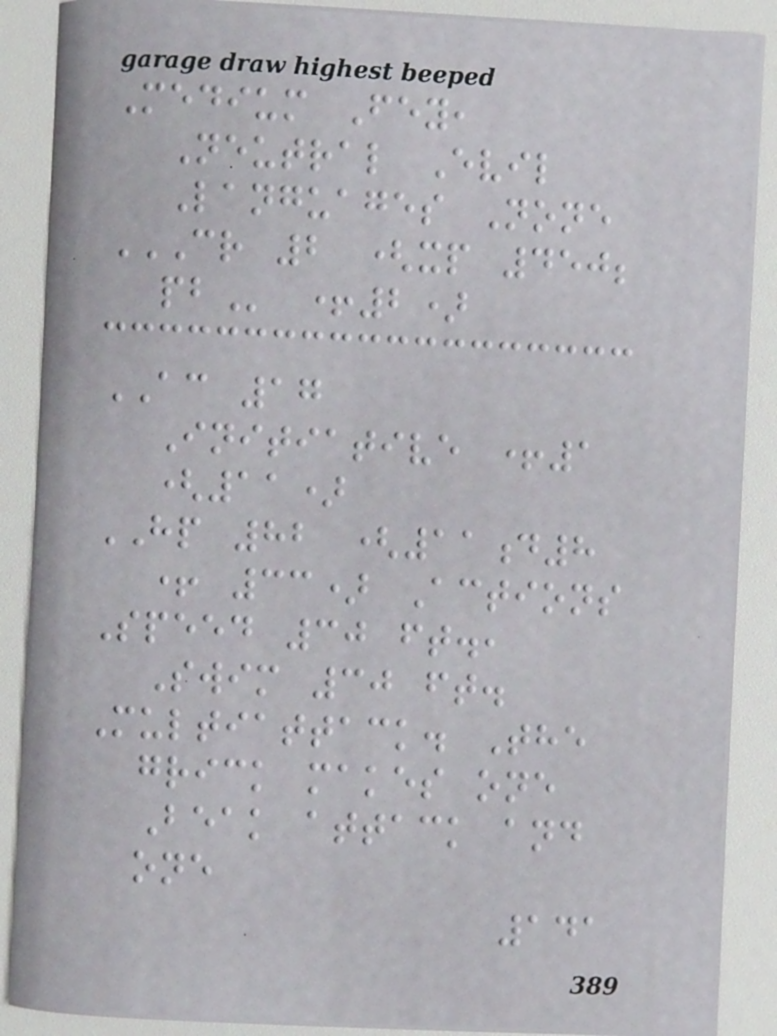Medium Fey,
Neutral Evil
Languages None
CR 2 (XP 450;
PB +2)
AC 17
Initiative +1
(11)
HP 82 (11d8
+ 33) Actions
Speed 30 ft.,
Swim 30 ft.
Multiattack. The
grick makes one
Beak attack and
one
141
